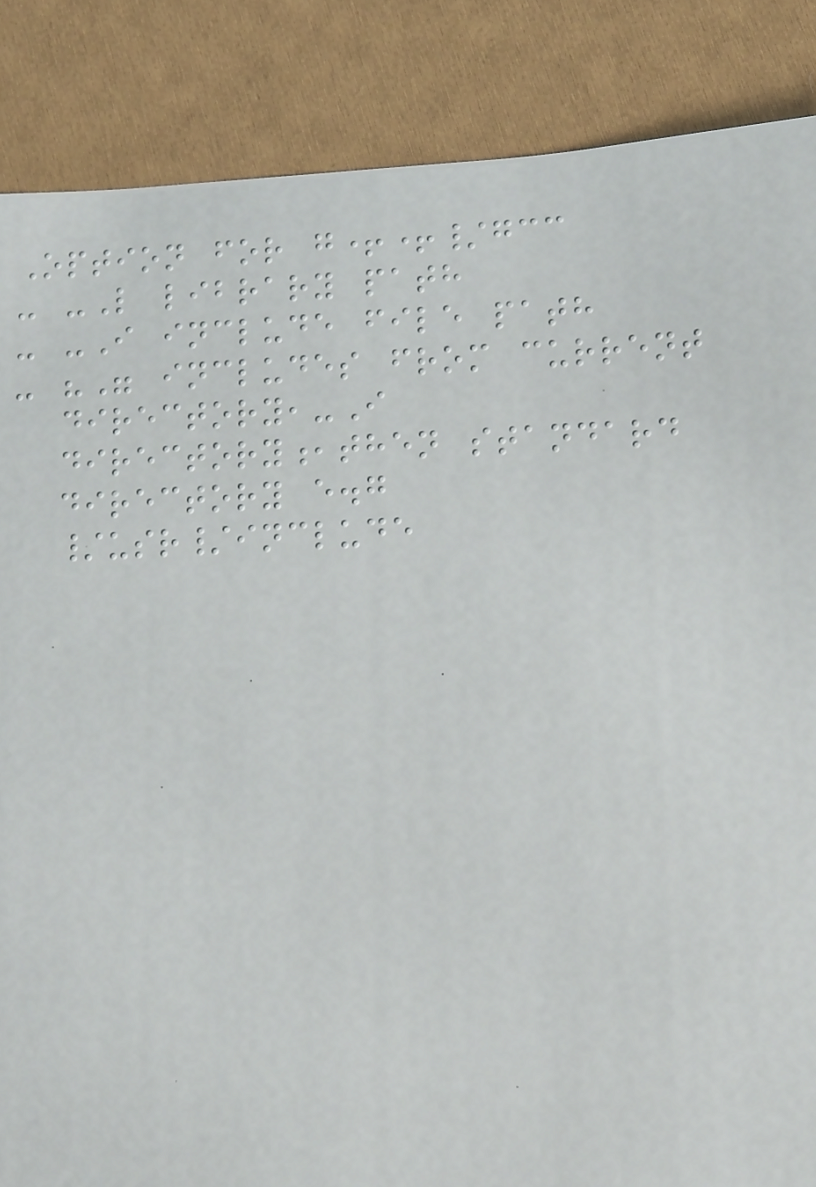Option for g++/gcc
- -L library path
- -I include file path
- "" includes from current
directory,-I
directory,then standard
directory e.g
/usr/include
